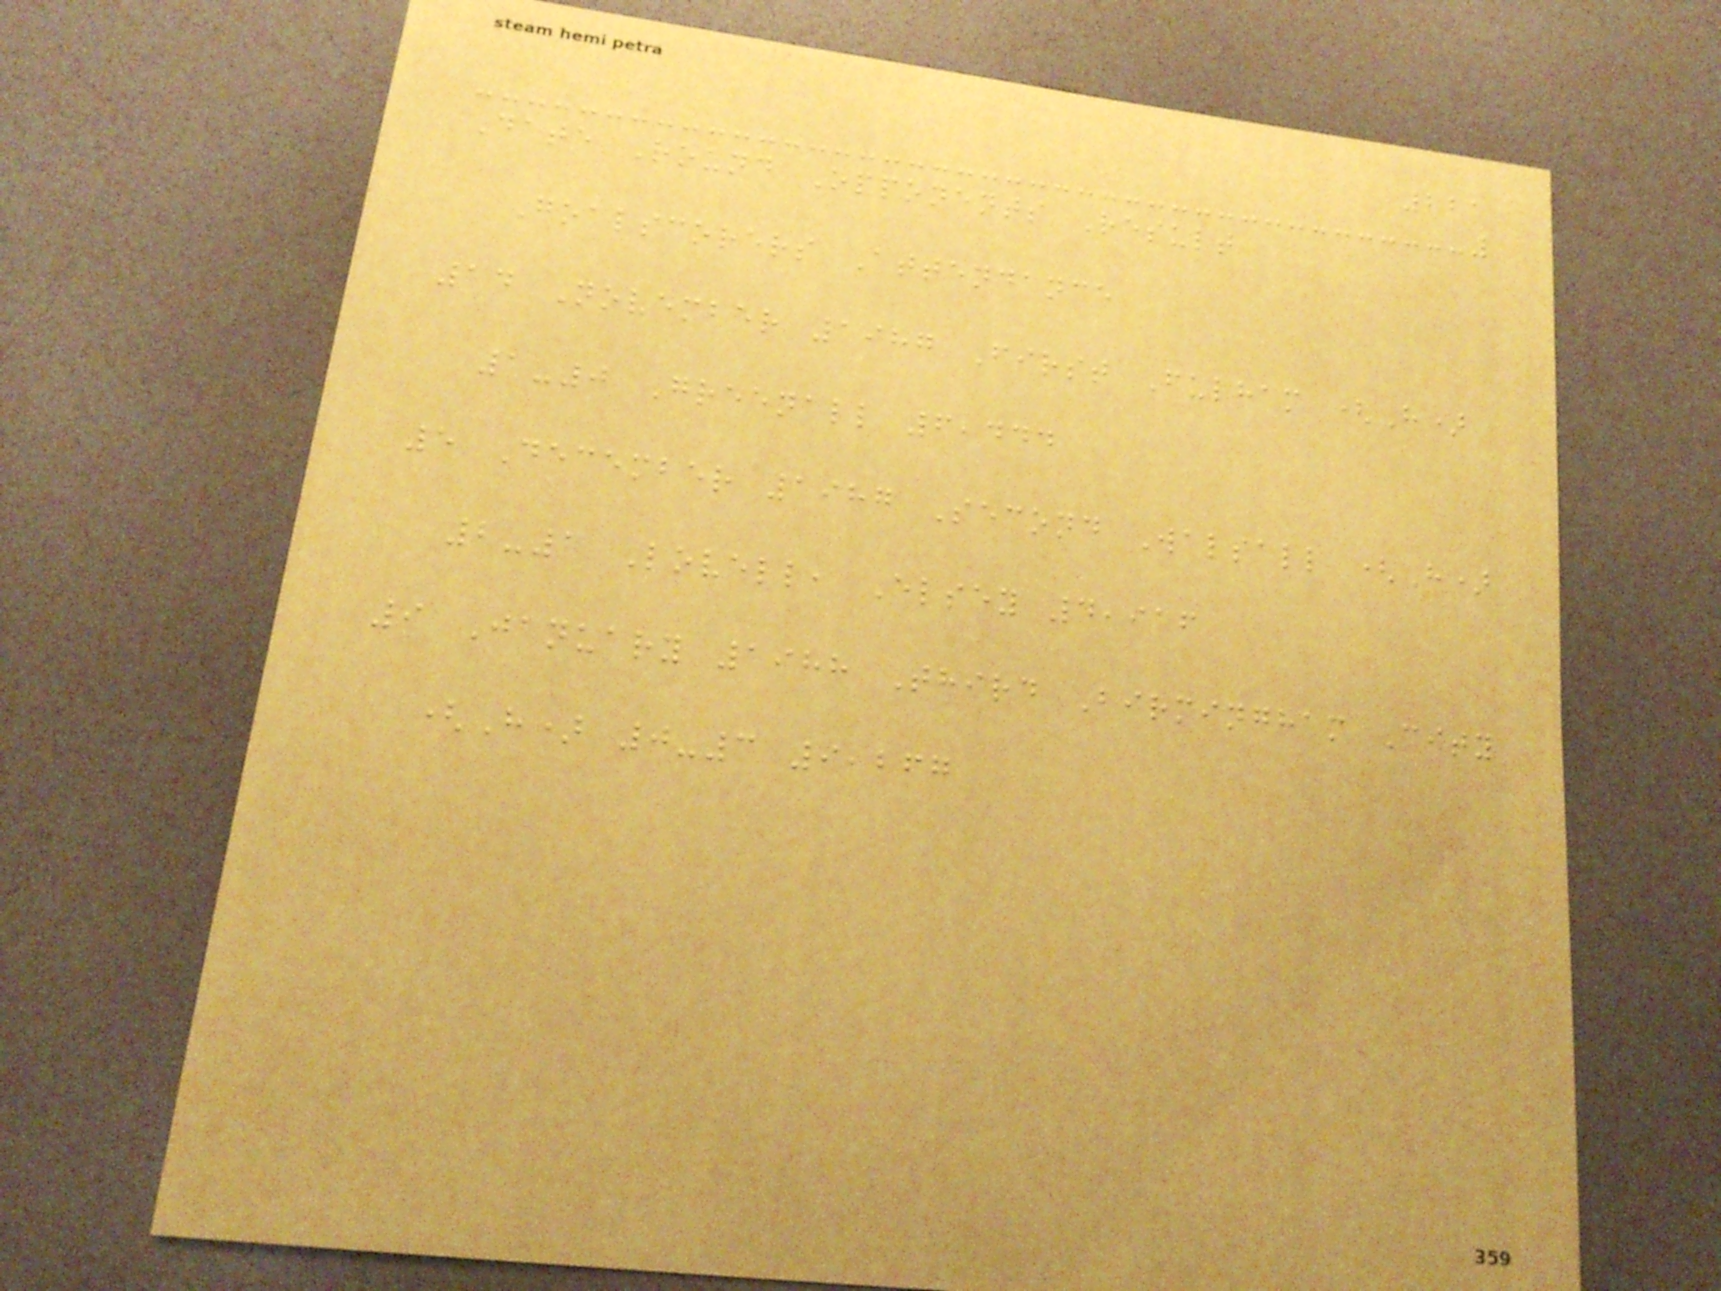221
Date Round Opponents Result
Goalscorers Attendance
14 November 1987 First Fulham (H)
1-0 Greenall 6,444
5 December 1987 Second Walsall (H)
2-1 Lovell, Elsey 4,916
9 January 1988 Third Birmingham City
(H) 0-3 9,267
